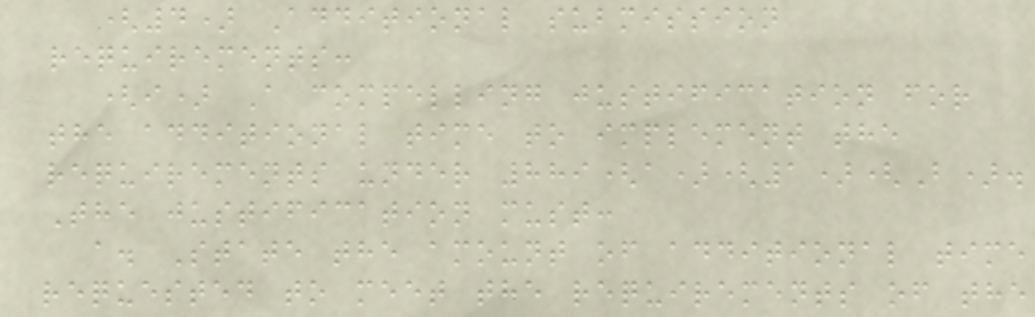(4) Additional submission
requirements:
(i) A compelling justification for
the additional time to implement the
requirements under 889(a)(1)(B).
The justification must:
a. State the amount of additional time
requested to meet the requirements of the
